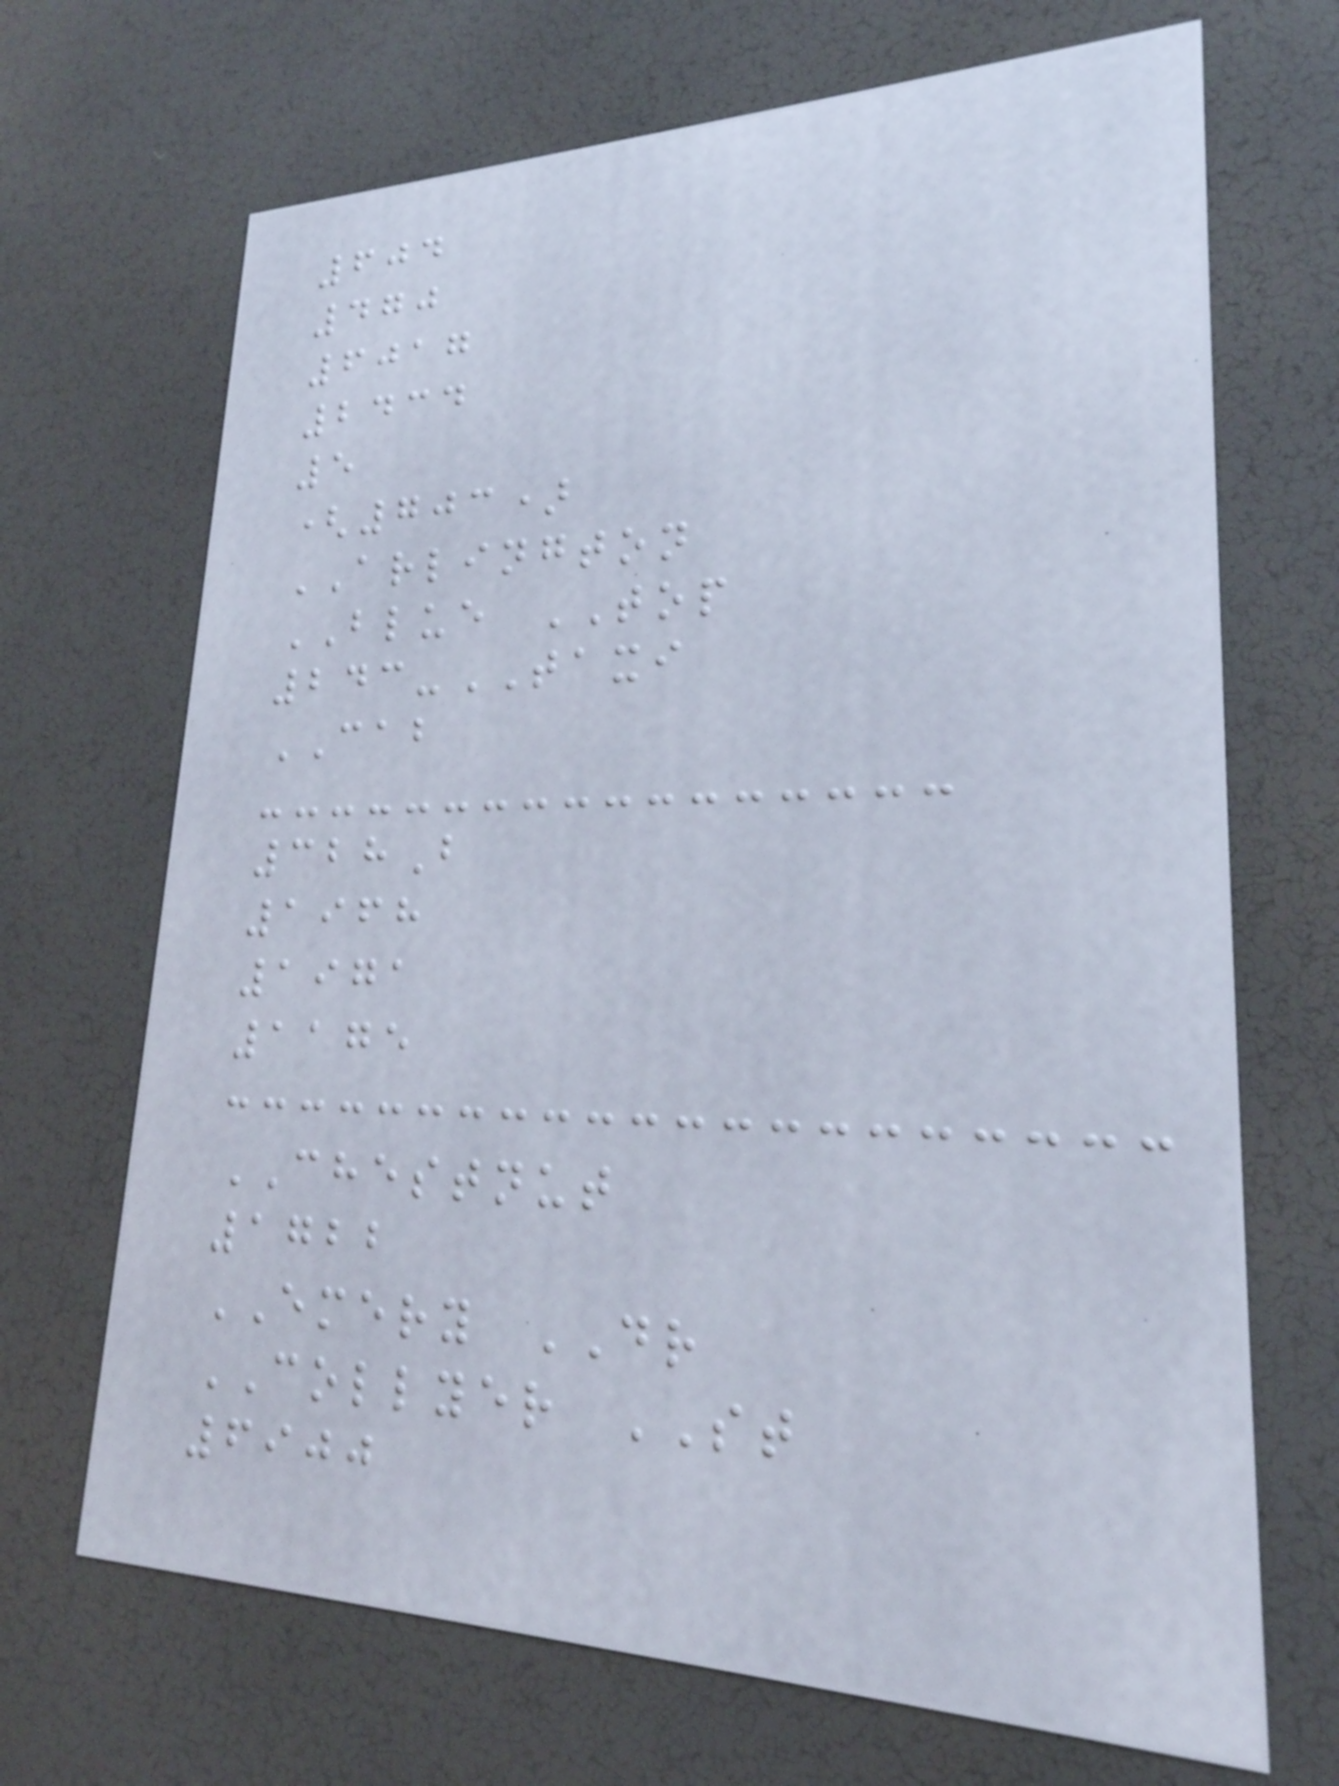604
470
6017
2434
5
(703)
ARLINGTON
BLUE TOP
243-TAXI
CAB
328B
1968
1971
1175
CHESTNUT
1722
EMERY DR
COLLYER ST
6900
